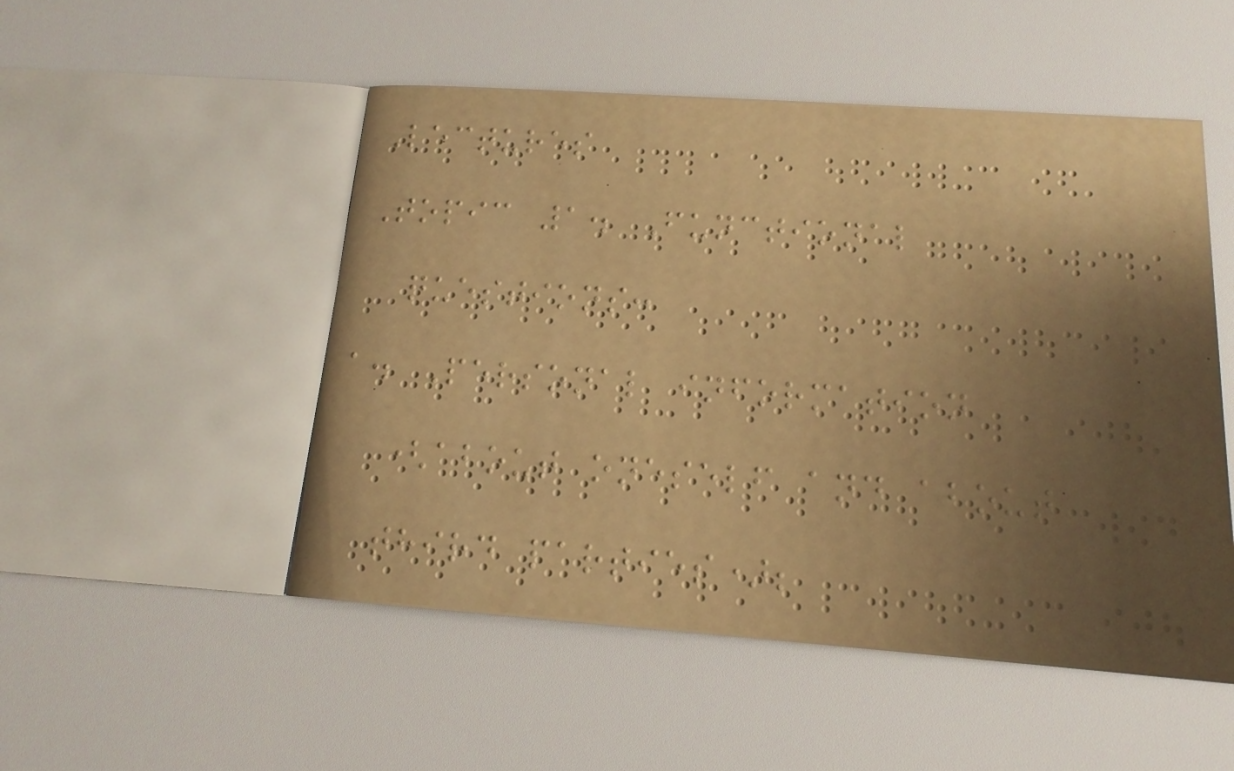Lectures
Topic 1. Functional
questions:
a. Personal information
(about oneself and about
third parties);
